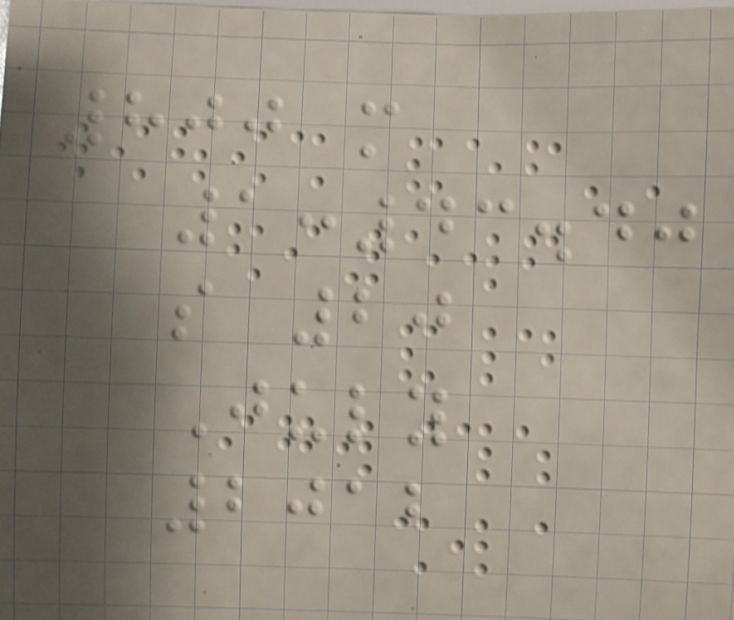800 m
1:43.40
s 20
July
2012
